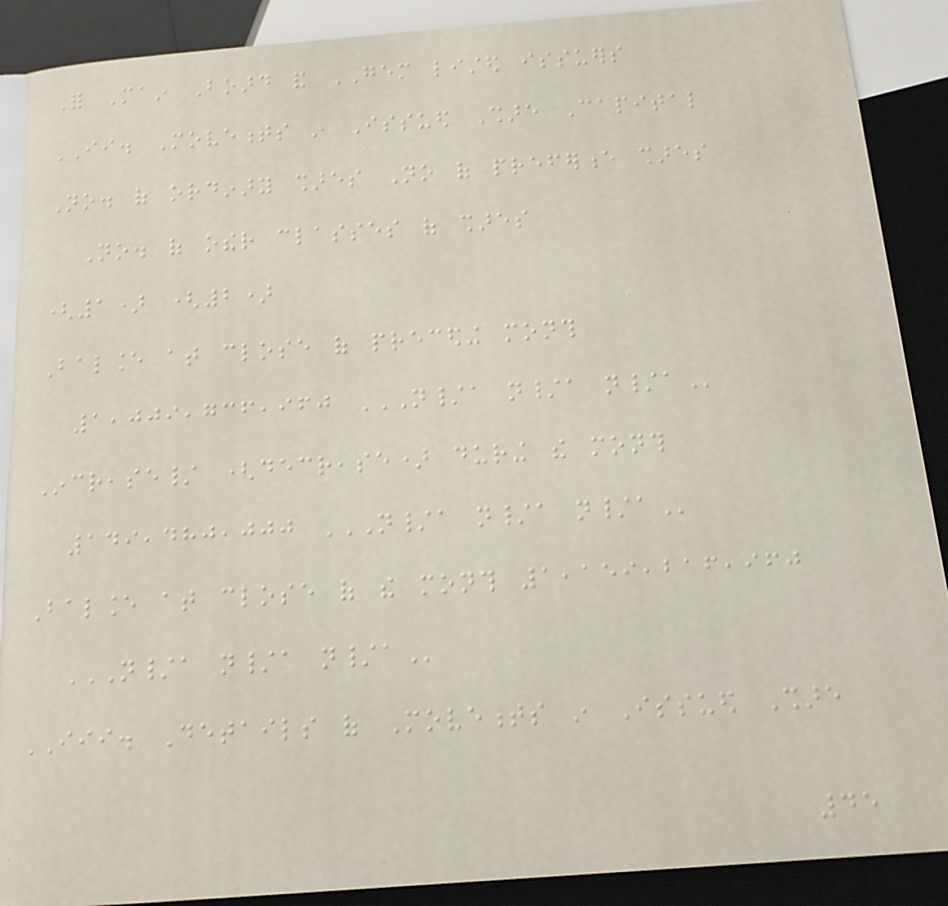For Main Board and GEM listed issuers
II. Movements in Issued Share Capital
No. of ordinary shares No of preference shares
No. of other classes of shares
(1) (2)
Balance at close of preceding month
1,009,736,960 N/A N/A N/A
Increase/ (decrease) during the month
149,480,000 N/A N/A N/A
Balance at close of the month 1,159,216,960
N/A N/A N/A
III. Details of Movements in Issued Share
45
